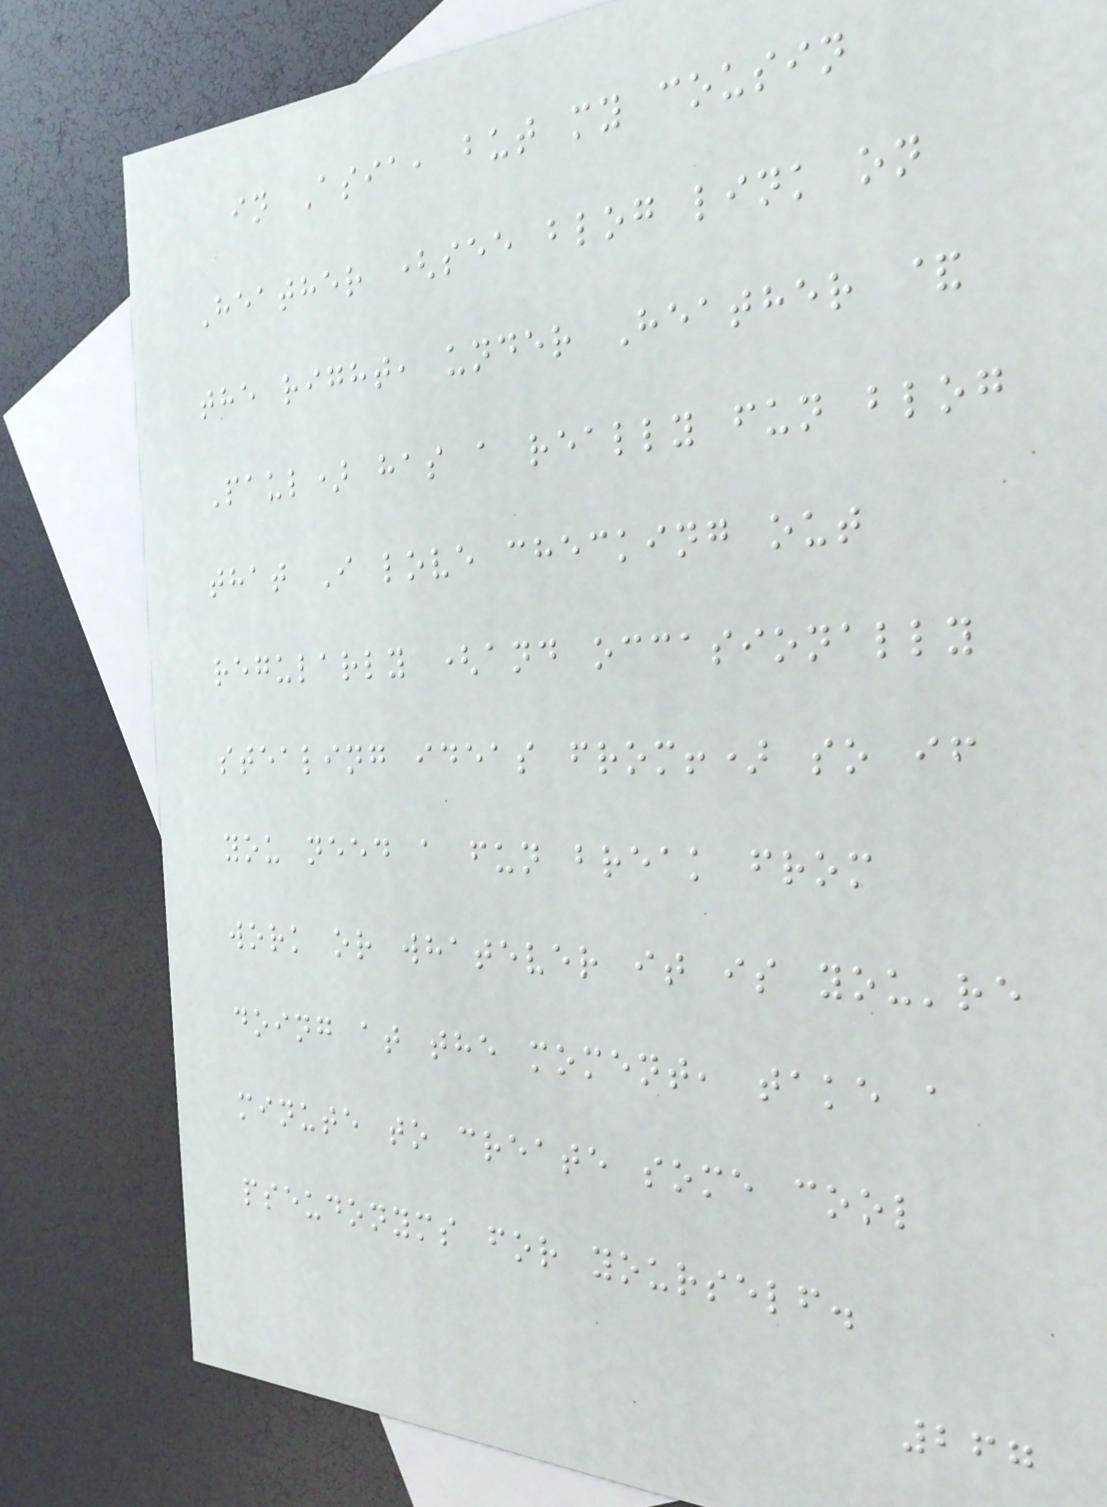in Asia, but my cousin
Heather (see blog link on
the right, under Heather &
Paul) has a really fun blog
that I love checking out
regularly (and occasionally
stealing ideas from!) so if
you need a fun break from
work or whatever it is you're
doing at the moment, take a
minute to create some cool
pseudonyms for yourself.
267
